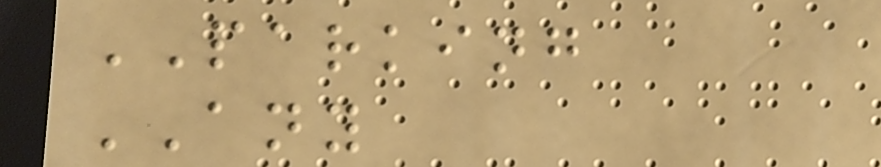PARKING
ANY
